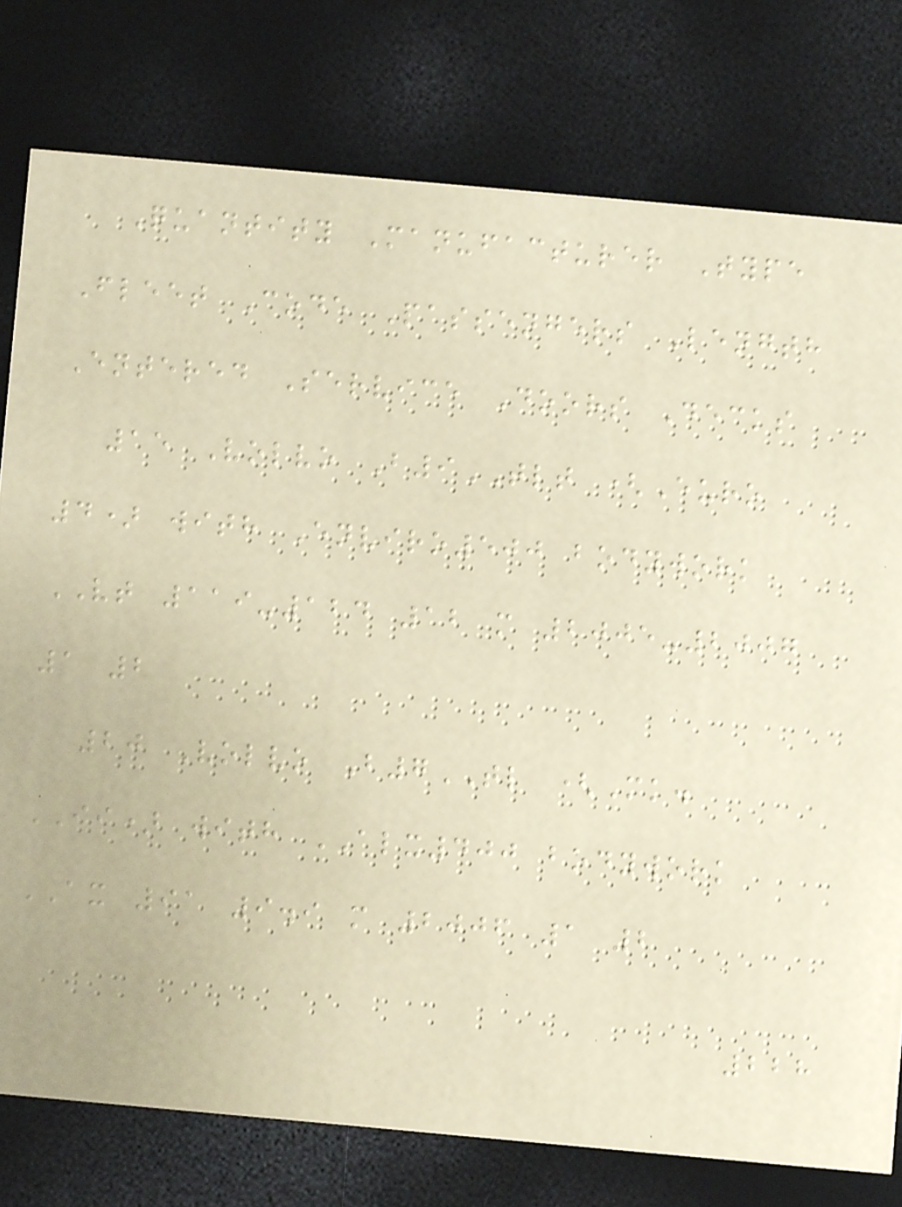Quantity Manufacturer Type
Fleet Code Passengers Length
Entered Service Doors Decks
15 Volvo B9TLT (Euro
4) with Enviro500 bodywork
VT 119-124 12 m 2005-2007
1 2
20 Volvo B7TL (Mk.
II) with ALX400 bodywork
AX 91 9.9 m 2006 1 2
228
